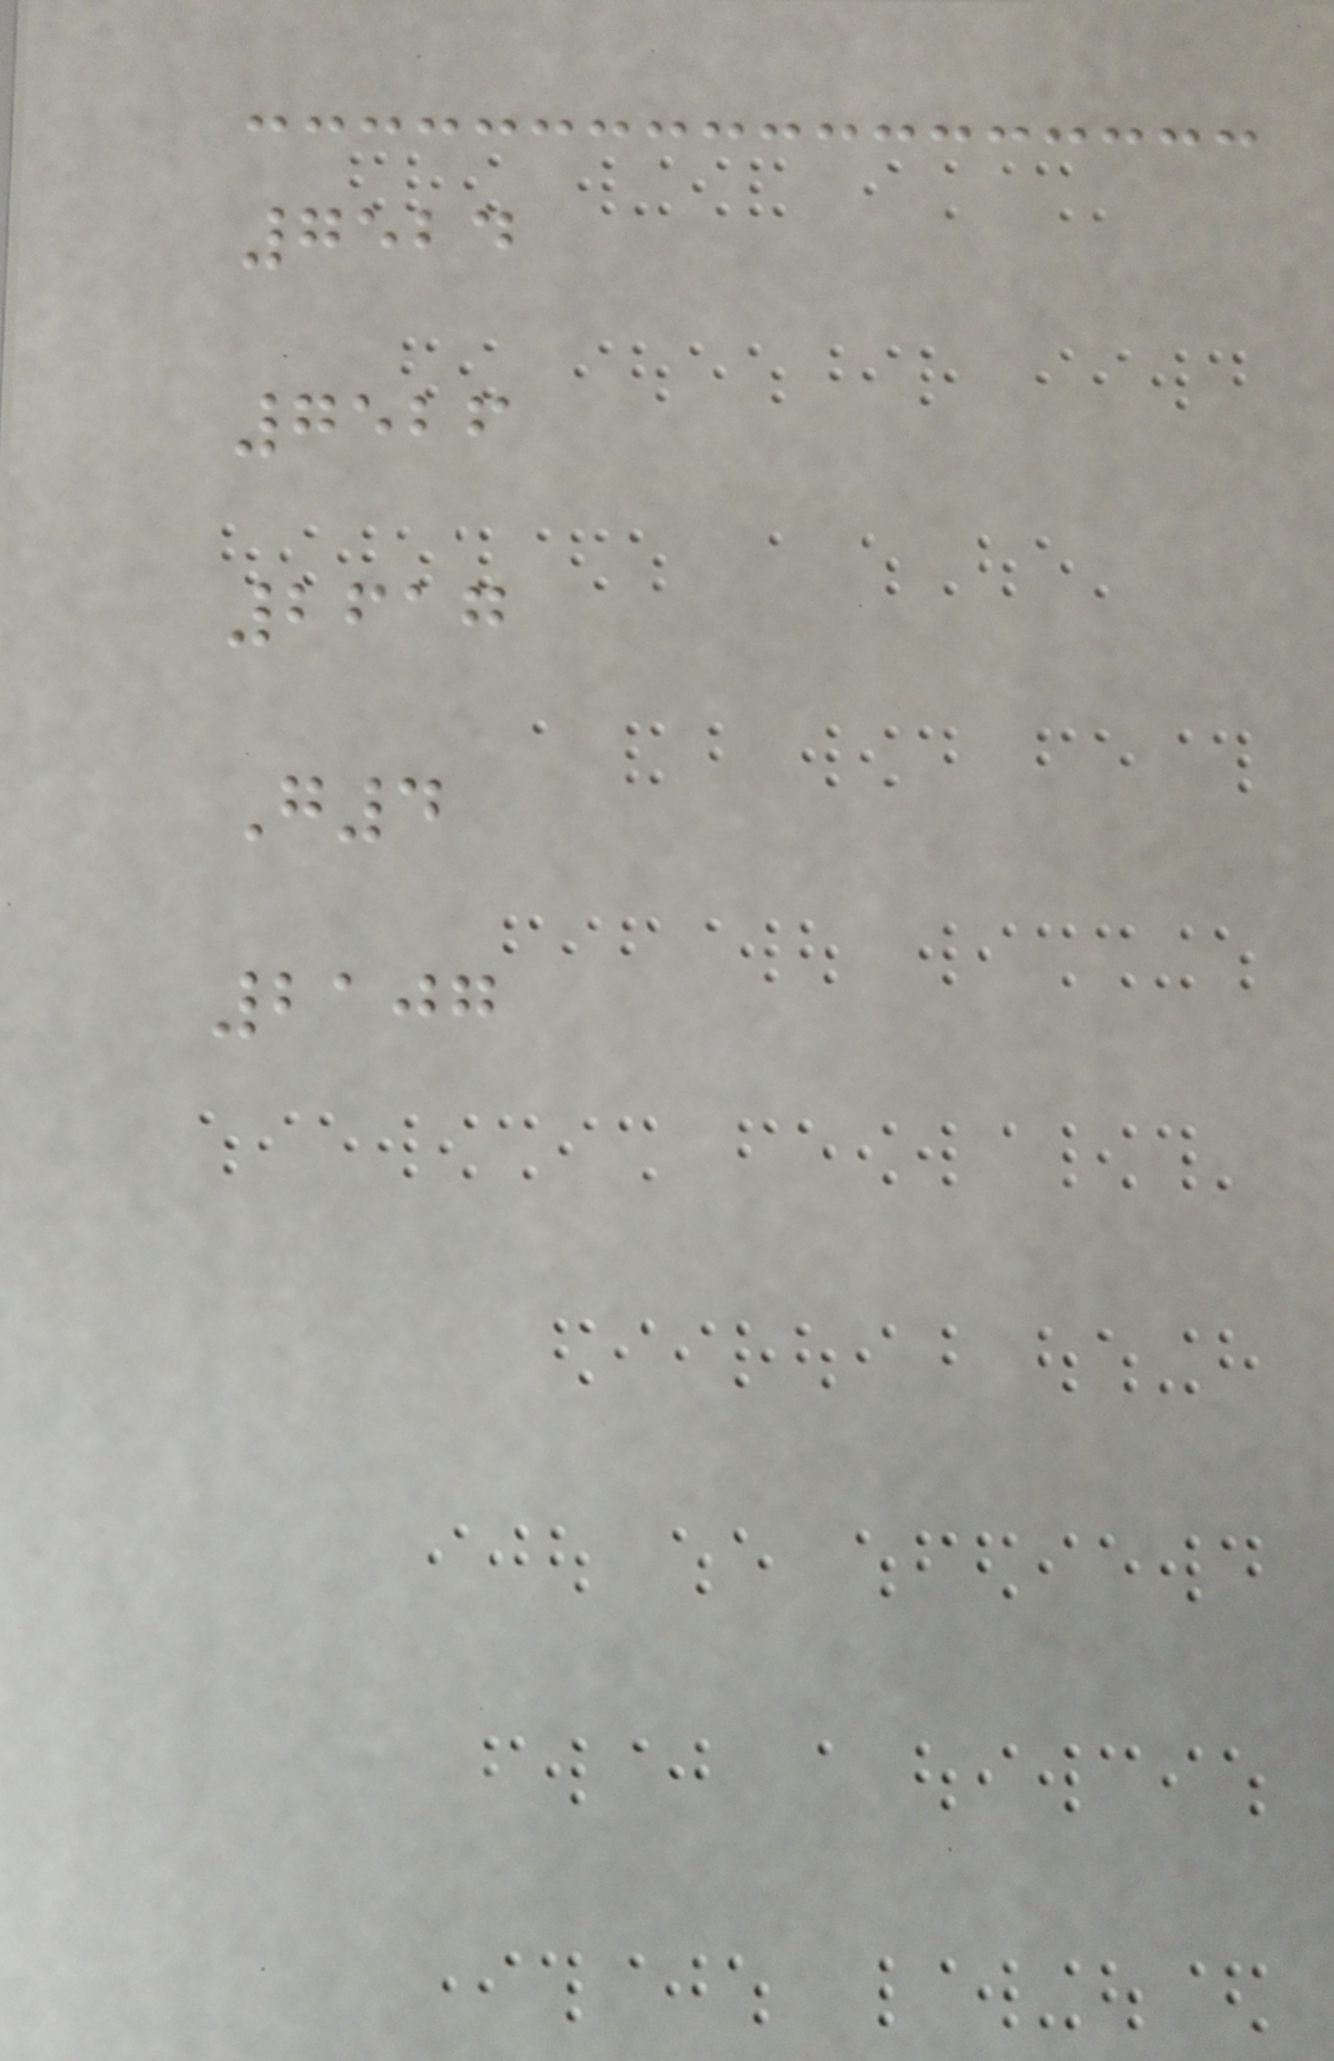7524
7526
2617
G4
2107
